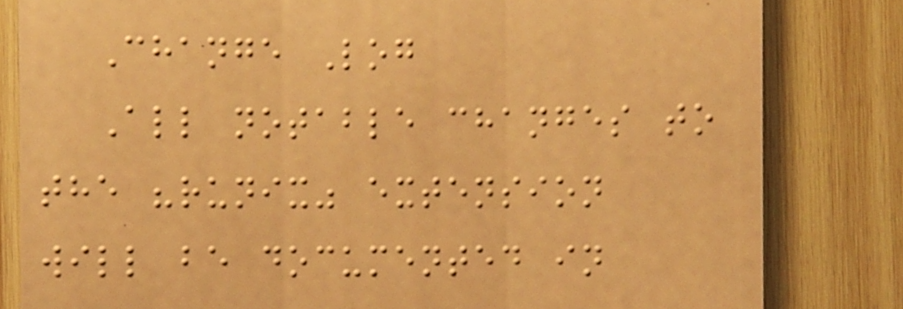Change Log
All notable changes to
the "runix" extension
will be documented in
